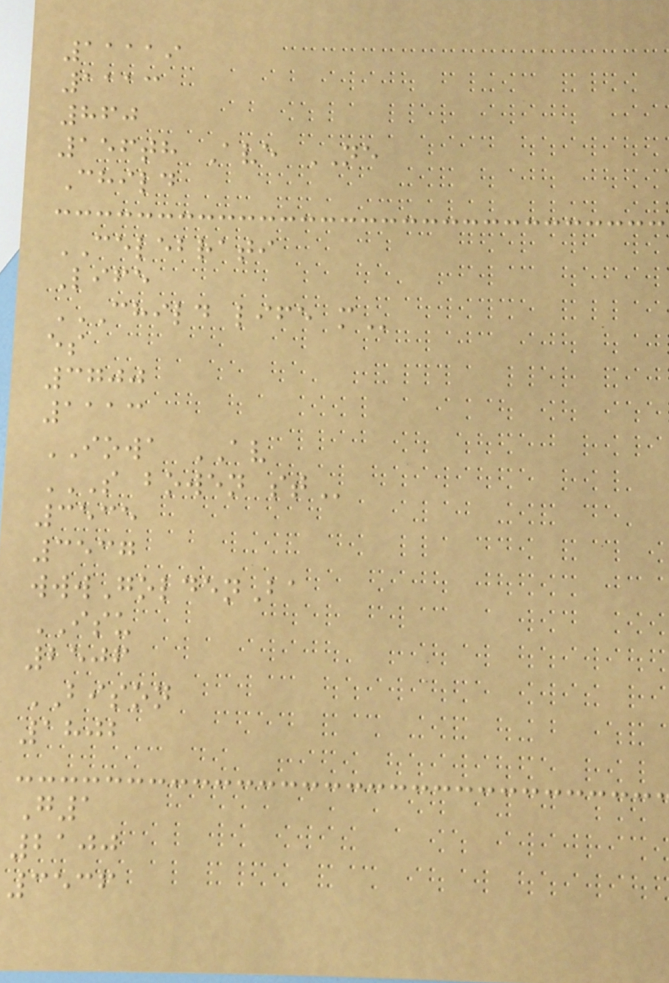11119
1113
860
156th Ave NE
Child
CELEBRATI
Life
CHILD LIFE M
es
3700
1113
IOWA AV
S BOWEN ST
3535
3537
wwwGoldenBa
ISU
2506
BISON
1802
G1
2100
3536
